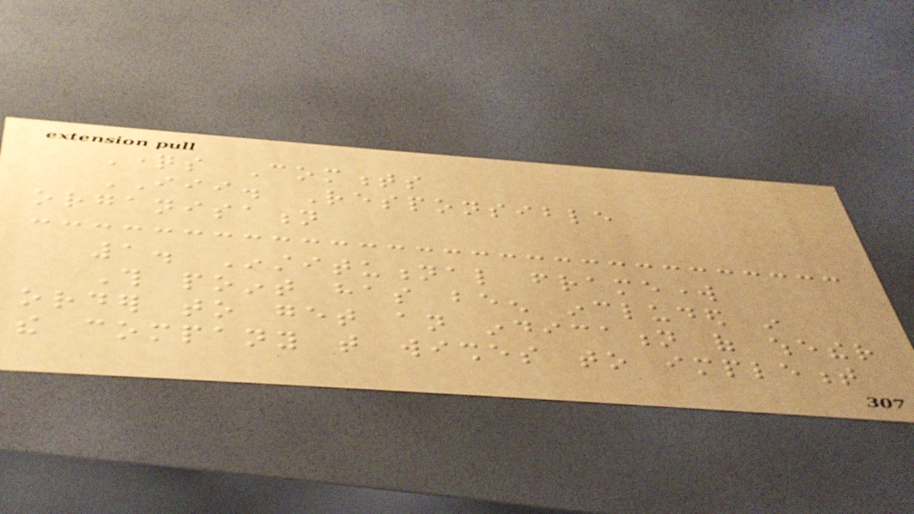Questions Comments
III. Responsible
organisation
1. Institutional framework
This point has been included in
order to get an indication of whether
the company that wishes to implement
